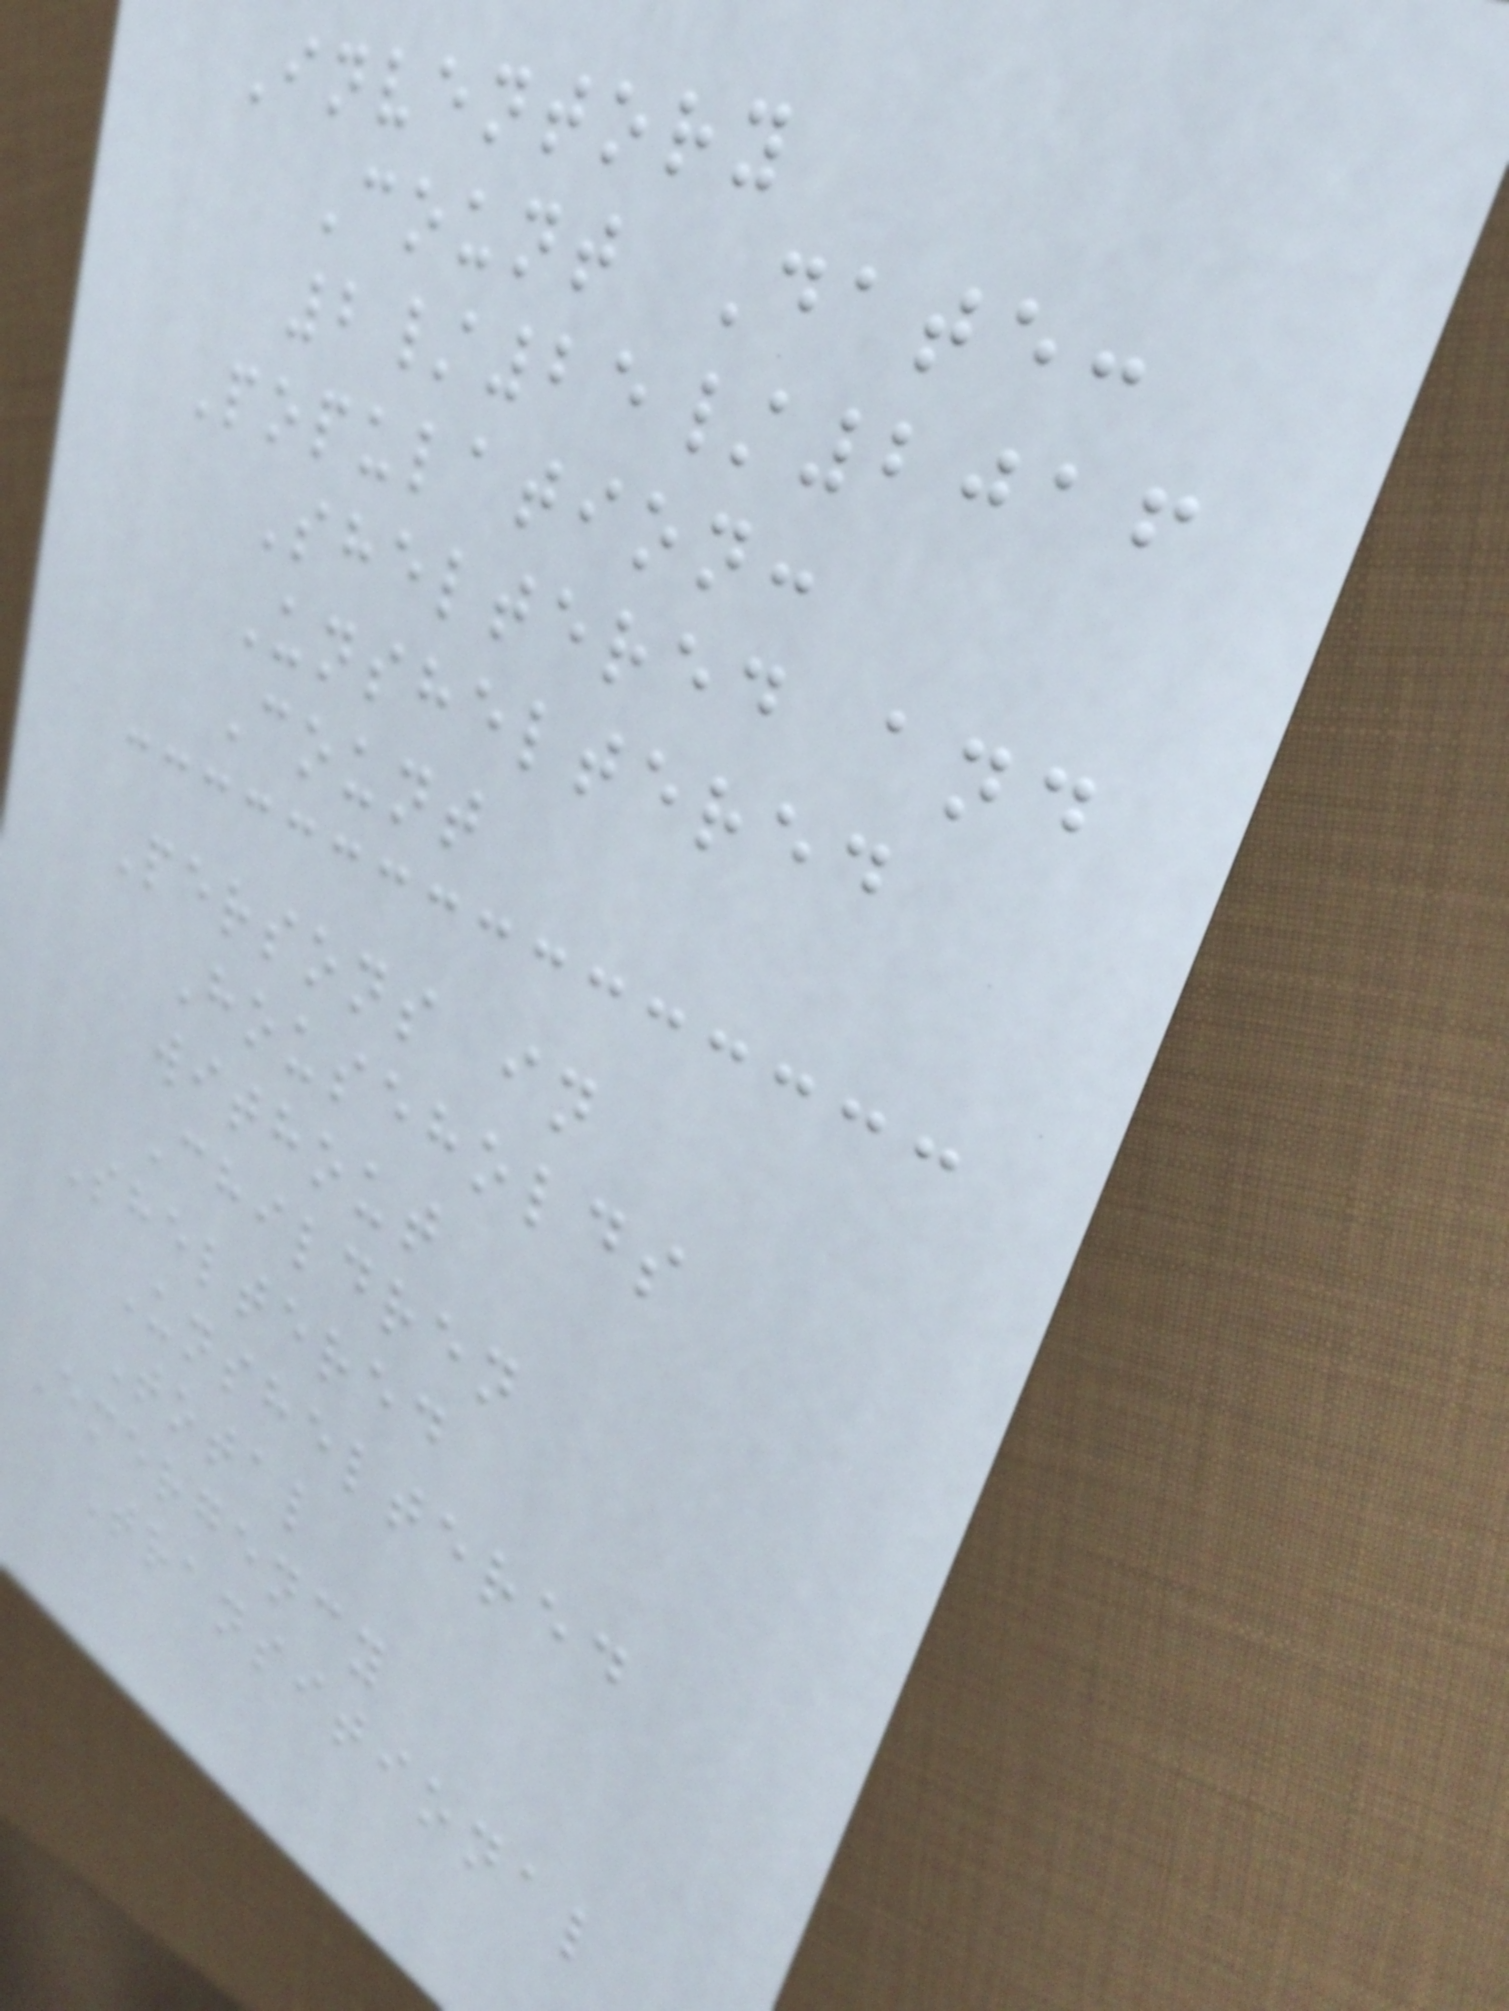Inventory
Count Date:
2/25/2016
Population:
Sheltered and
Unsheltered
Count
Persons in
Households
without
Children
Sheltered
Unsheltered
Total
Emergency
Transitional
